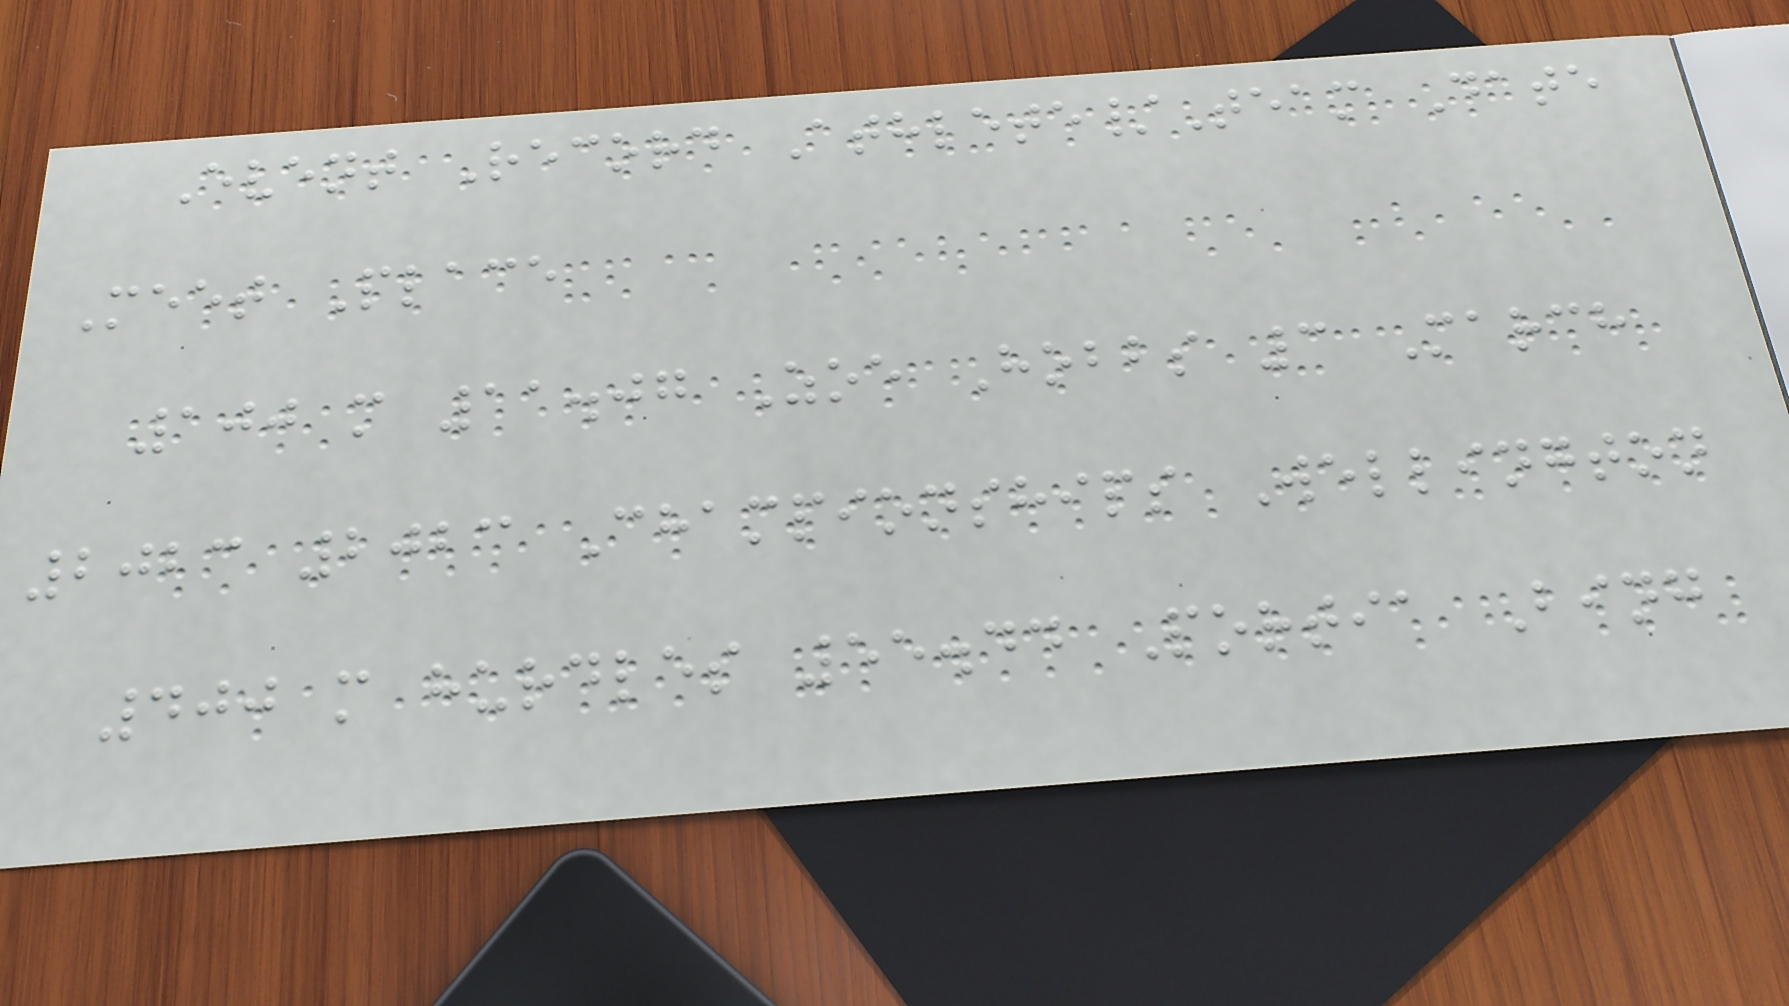Event Record Athlete/Team Date
Meet Place
100 m 11.07 Zoe Hobbs 3 March
2023 2023 Championships Wellington
400 m hurdles 55.44 Portia Bing
